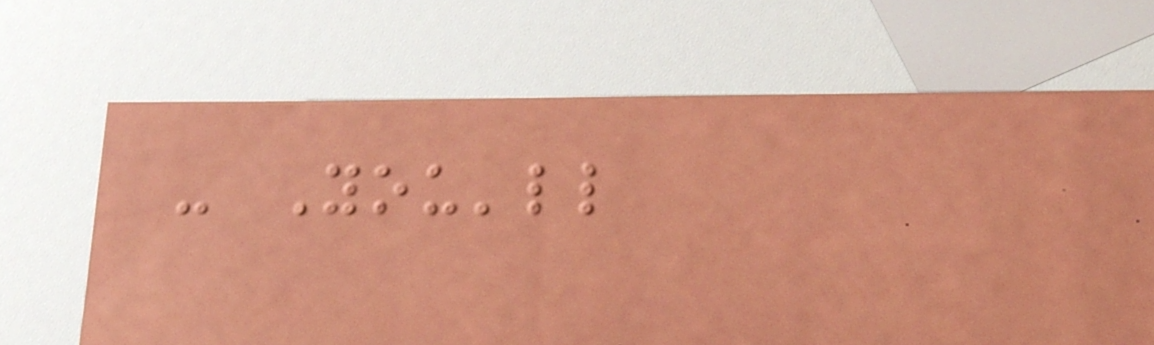- You'll
